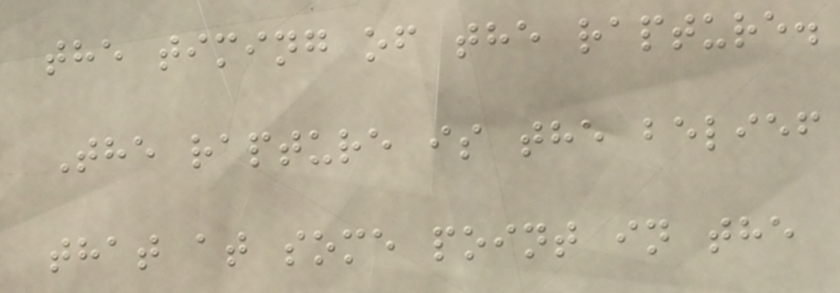the timing of the rapture.
The rapture is the belief
that at some point in the
